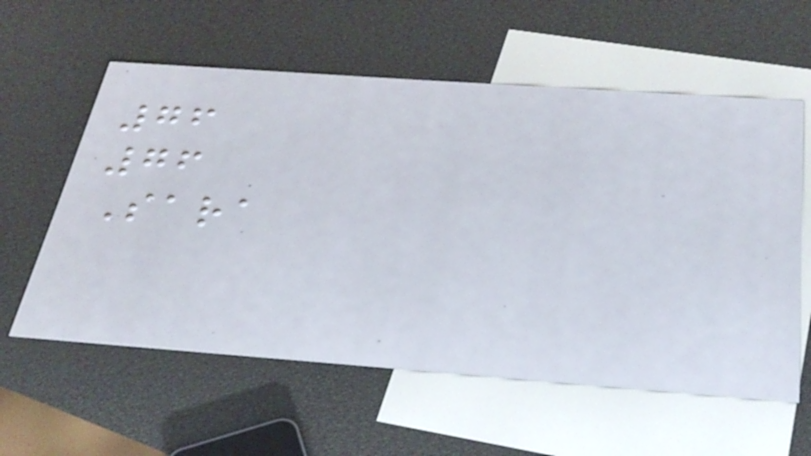76
76
Sara
